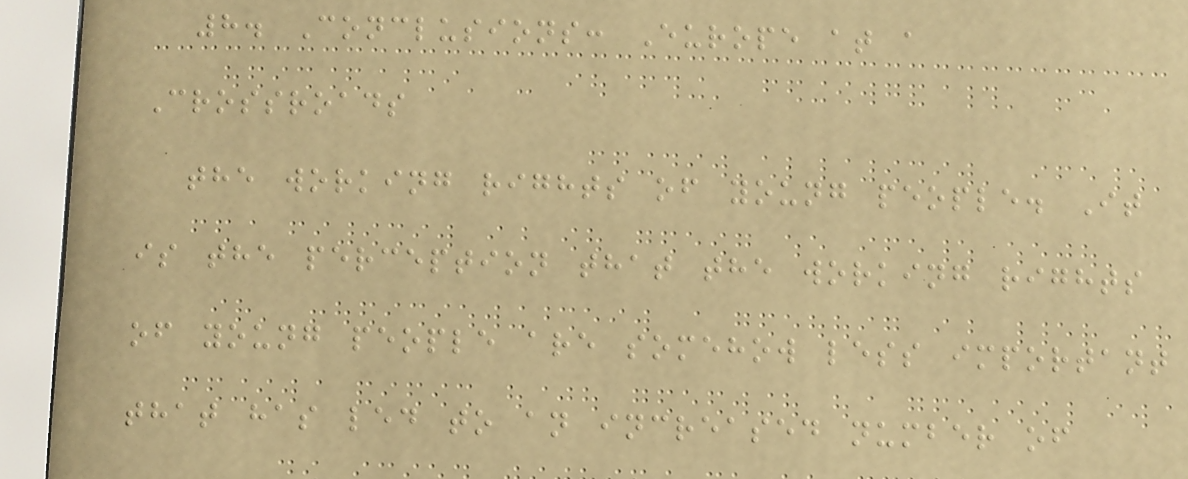8. Conclusions: Europe at a
Crossroads
the working rights of young people. It
is the perception that the working rights
of young people are somehow less important
that has led to an increased number of
